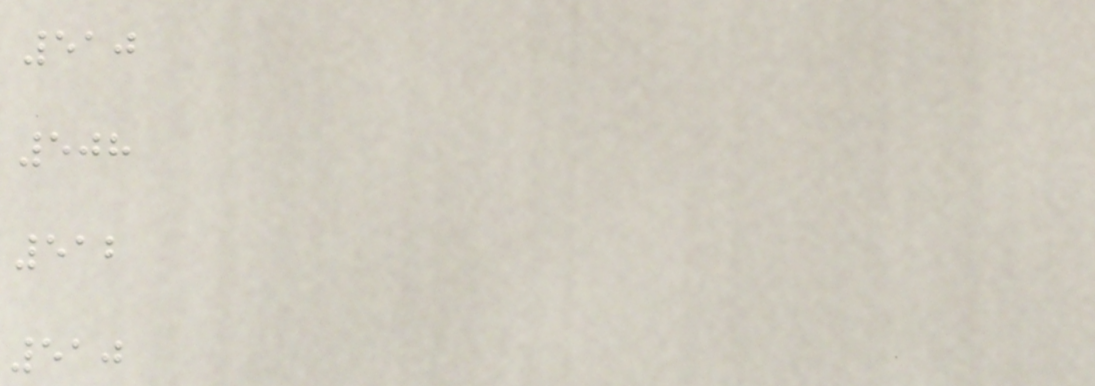510
508
512
510
